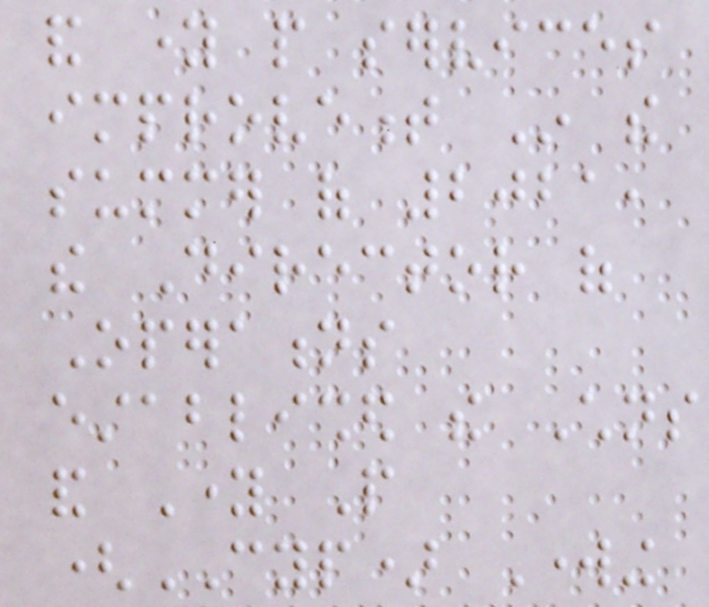and young people services
improvement In the
summer of 2021,
the Director of
Operations
established the Childrens
and Young People
(CYP) Working
